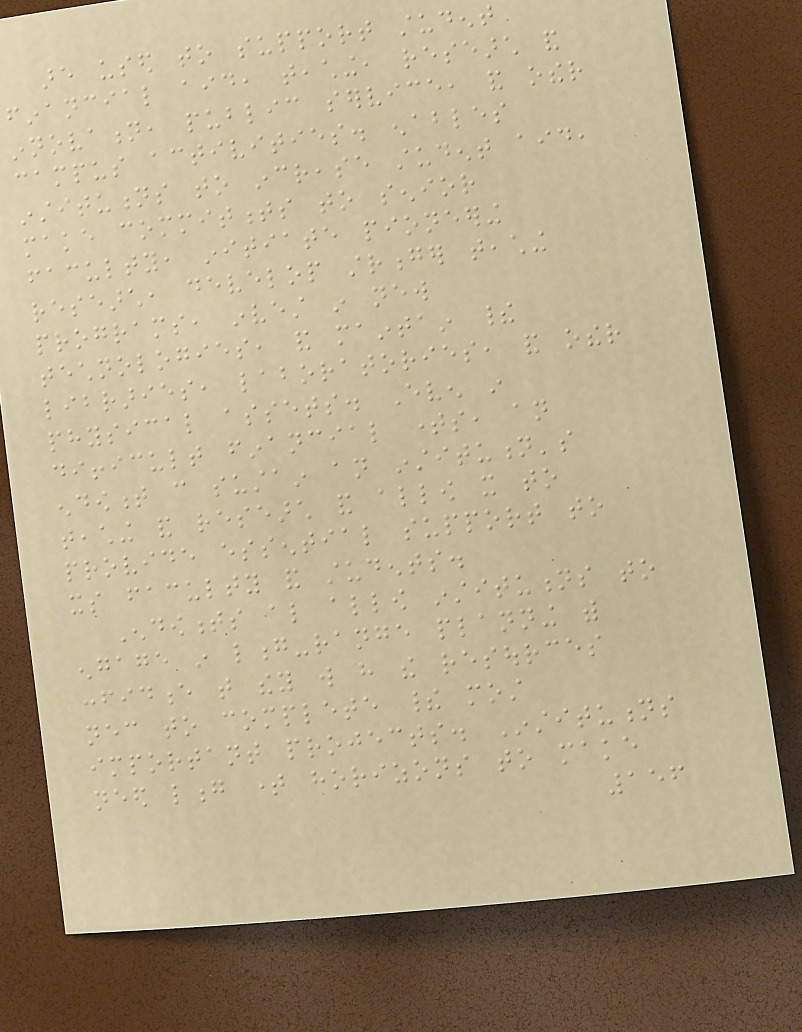are used to support student
financial aid, teaching, research and
innovation, public service, and other
campus activities. enables
institutions to increase student aid,
make commitments to senior
faculty, initiate pioneering
research, develop stronger teaching
programs, invest in new
technologies, and maintain their
libraries, laboratories, and other
physical assets. Even in
difficult financial times, an
endowment can sustain an institution's
teaching and research and allow it to
provide essential support to
its faculty and students.
Endowments also allow institutions to
engage in long-range planning with
confidence that they will have the resources
necessary to complete their most
important projects. Institutions
need long time horizons to make
156
